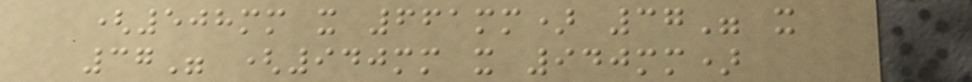(508mm x 661mm) 37" x
37" (940mm x 940mm)
